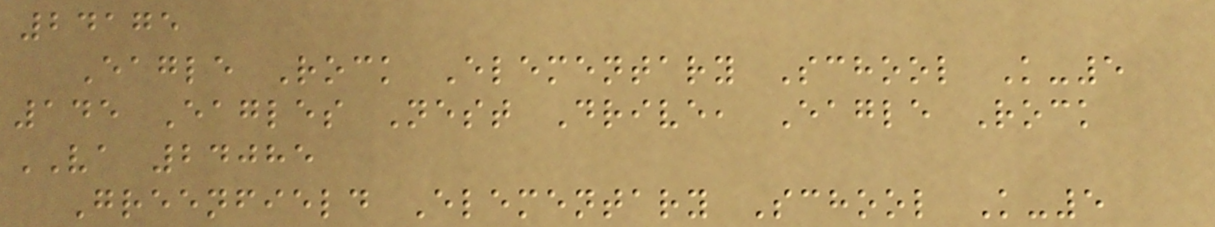24175
Eagle Rock Elementary School K-5
145 Eagles Nest Drive, Eagle Rock
VA 24085
Greenfield Elementary School K-5
